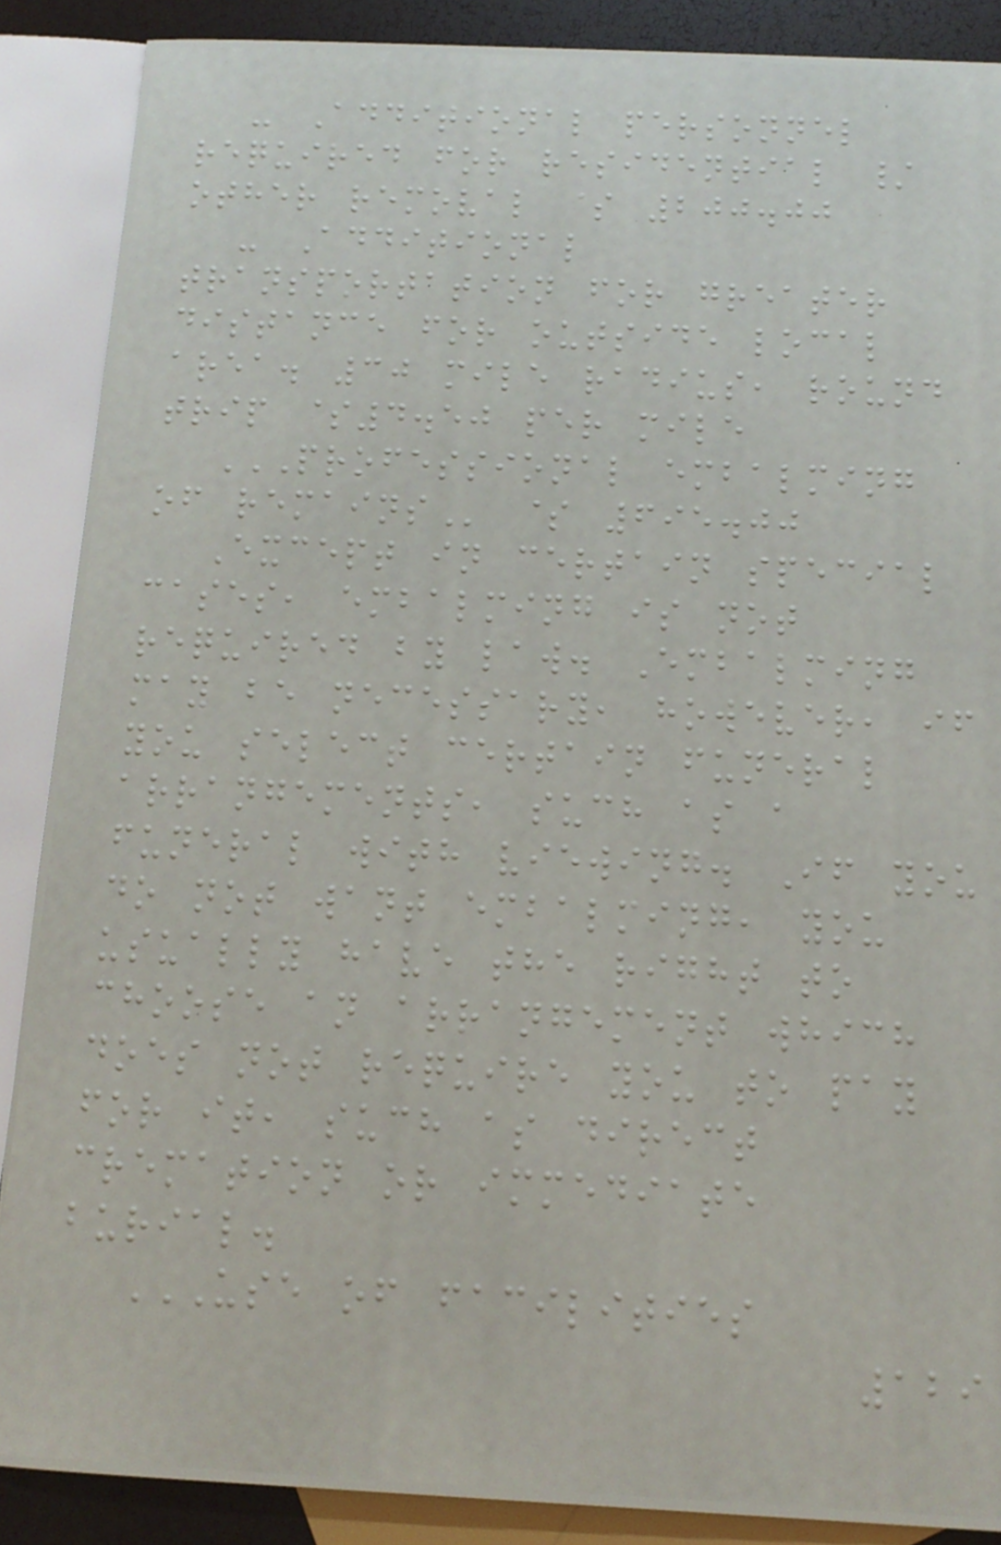- Additional personnel
required for residential /
other removal $ 200.00
- Additional
transportation for greater
distance for outside local
area. 30 mile radius, round
trip $4.50 per mile
PROFESSIONAL EMBALMING
OF REMAINS $ 695.00
Except in certain special
cases, embalming is not
required by law. Embalming
may be necessary, however, if
you select certain funeral
arrangements, such as a
funeral with viewing. If you
do not want embalming, you
usually have the right to
choose an arrangement which
does not require you to pay
for it, such as direct
cremation or immediate
burial.
USE OF FACILITIES
129
